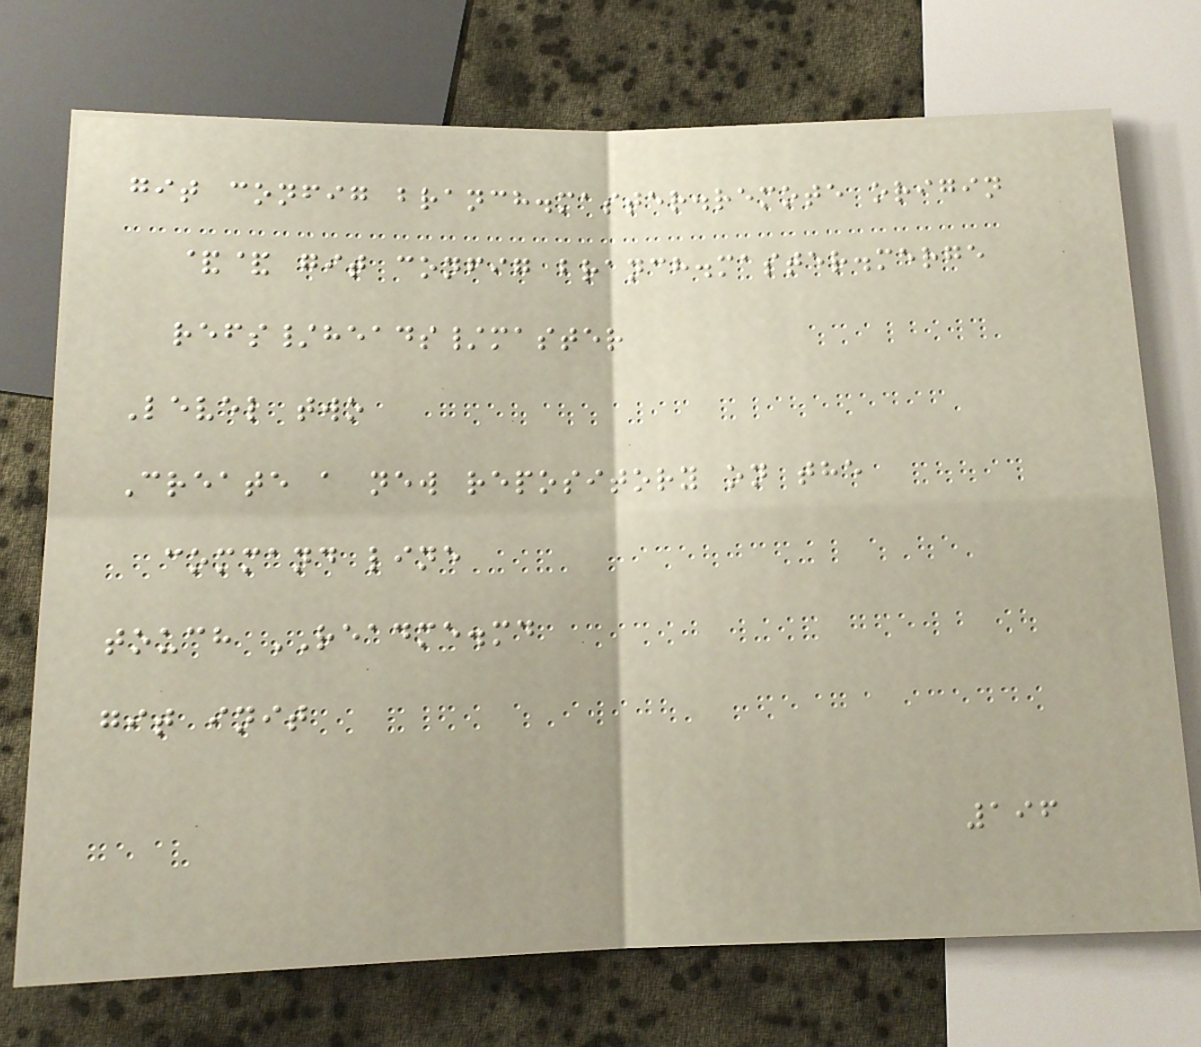git config branch.master.remote origin
&& git config branch.master.merge
refs/heads/master
Level two
Create a new repository on the
command line
touch README.md
git init
196
